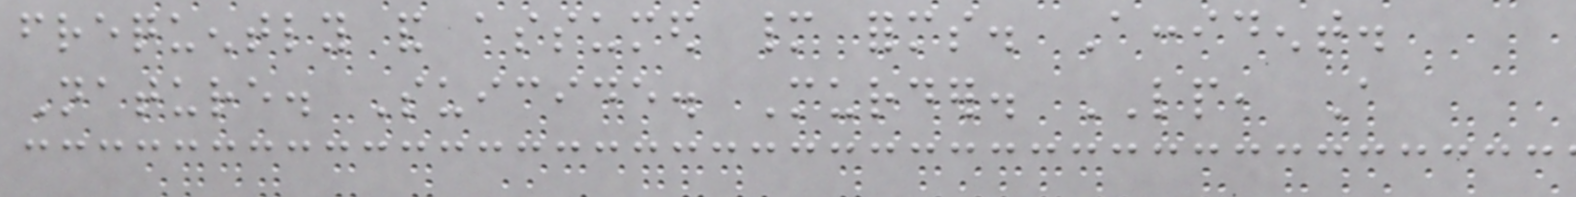frequently and assumed many forms. Accident.
Nature. Suicide. Murder. LP, A
